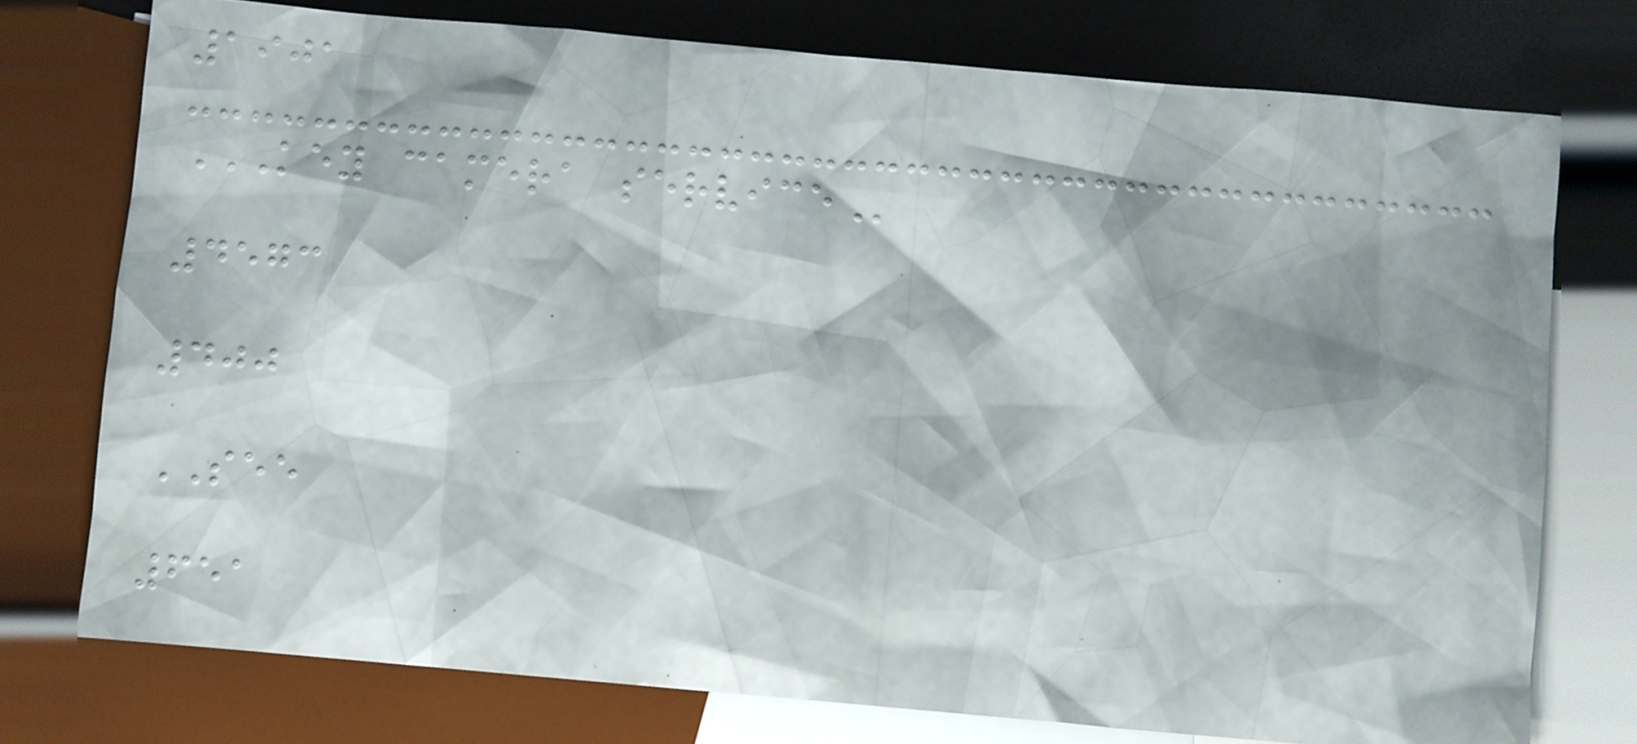1901
KEY CAMERA SERVICE
4573
400
SEE
651
